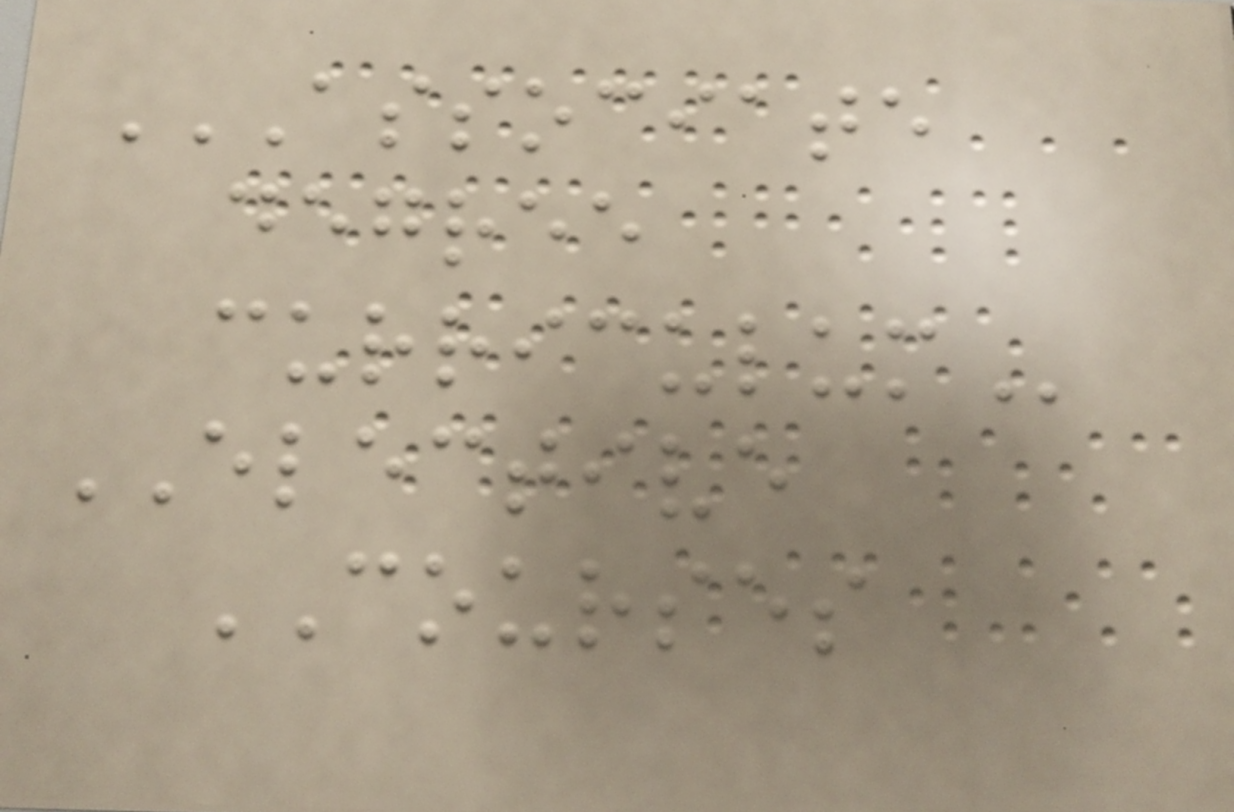ASSOCIATE
DEGREE
CURRICULUM
ELECTIVE
COURSES
